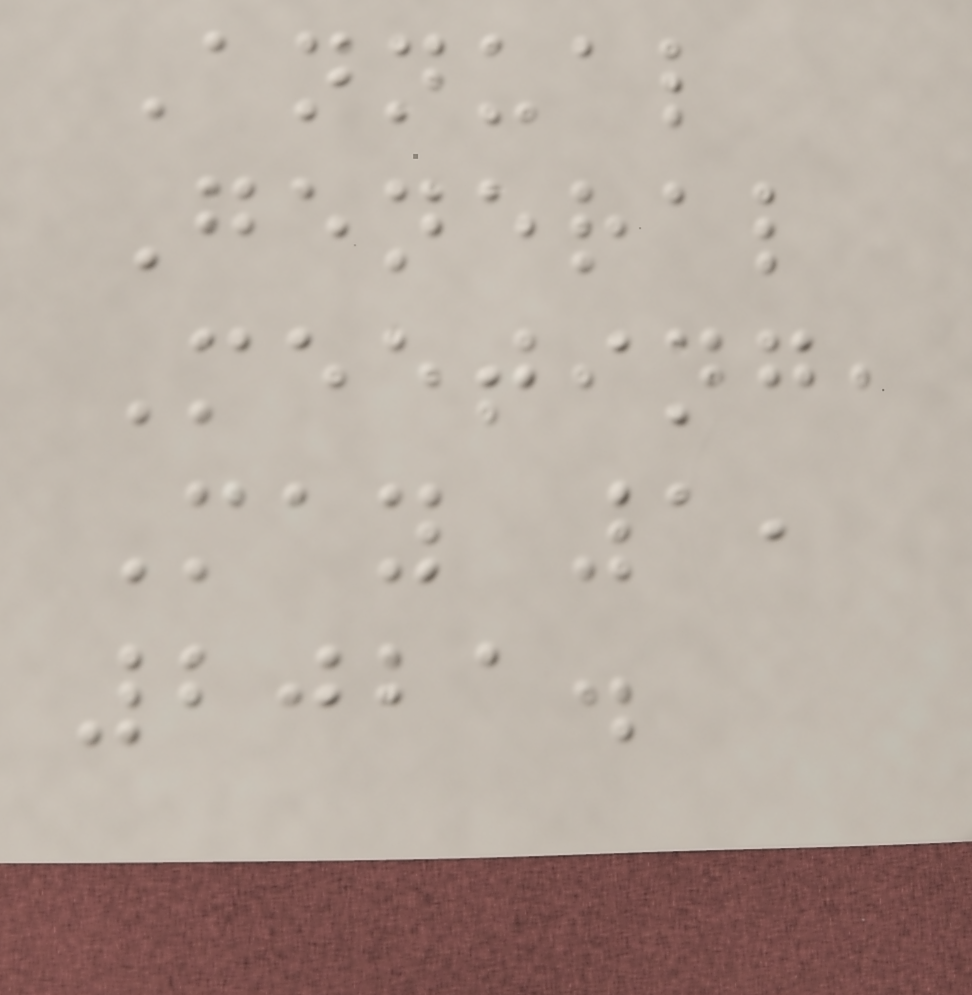Annual
General
Meeting,
May 1,
2021.
